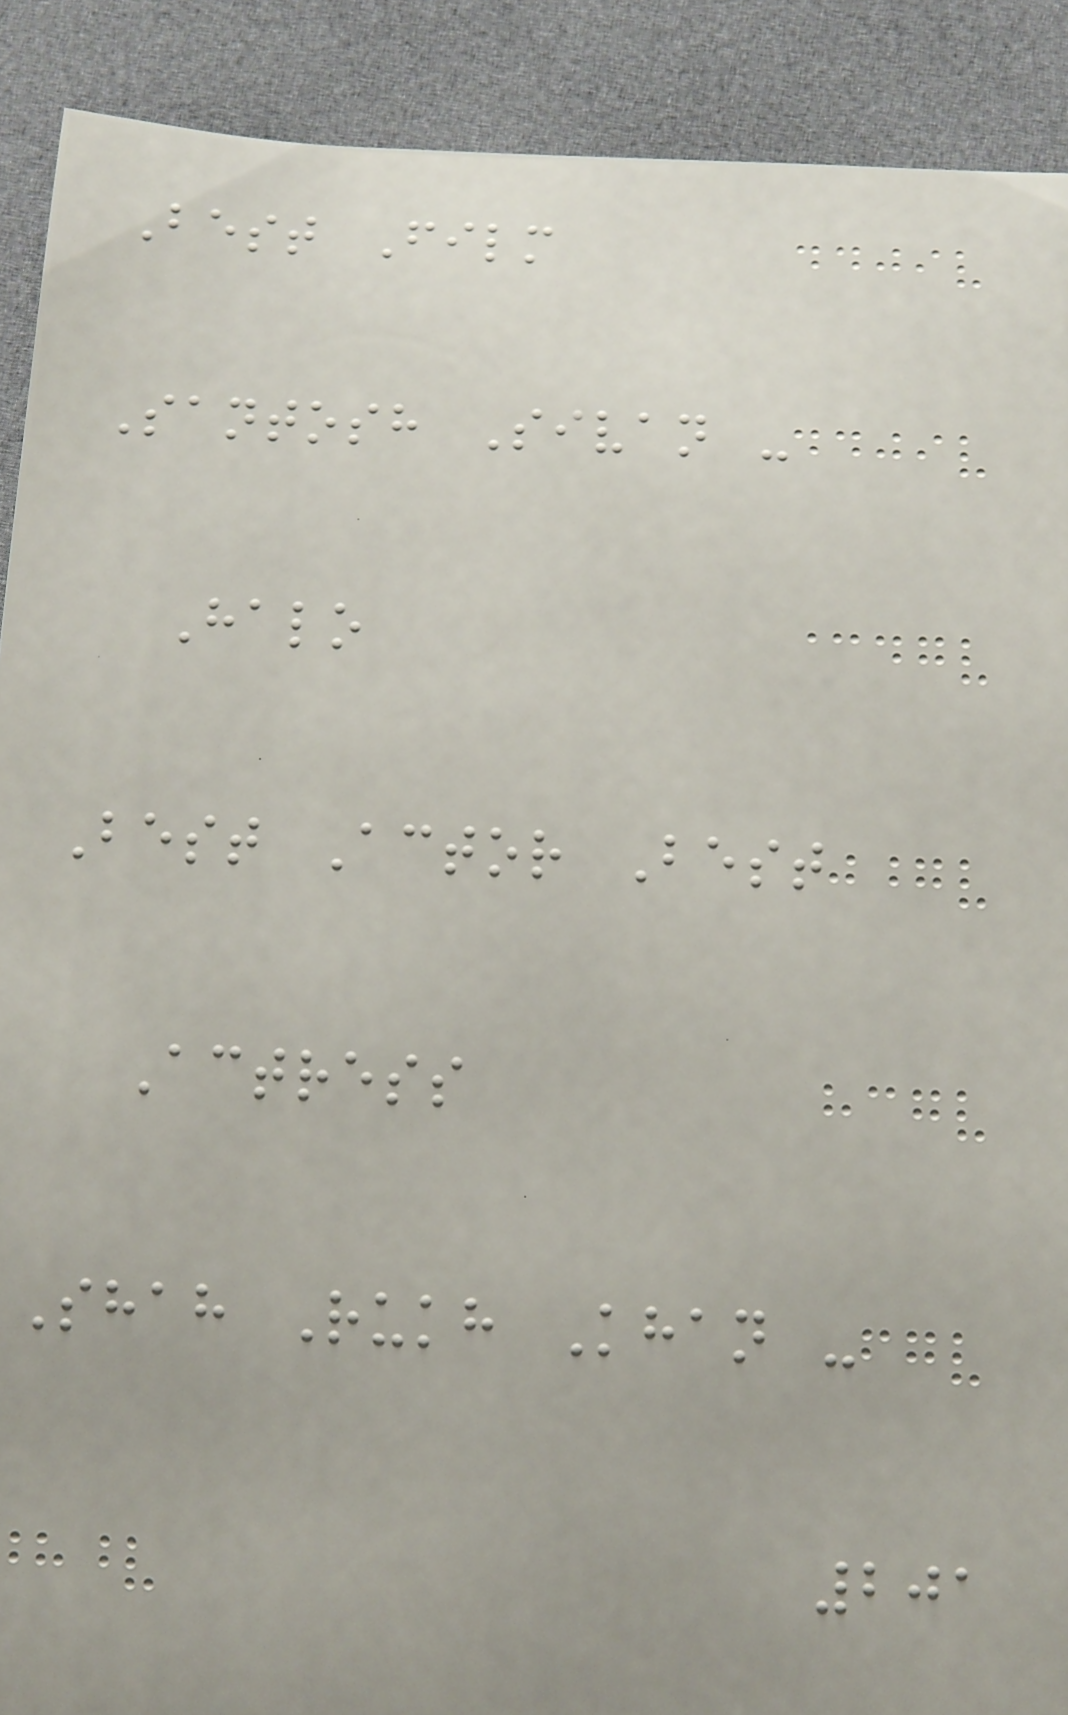Best Film
Santosh Sivan -
Halo
Best Actor Best
Actress
Shah Rukh Khan -
201
